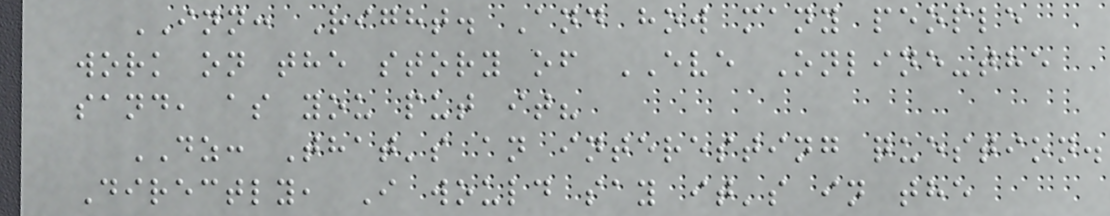INN: Right. And how many people
work on the story of EVE Online-the
sand, as you put it?
DZ: That's an interesting question.
Directly, I would say it's in the
